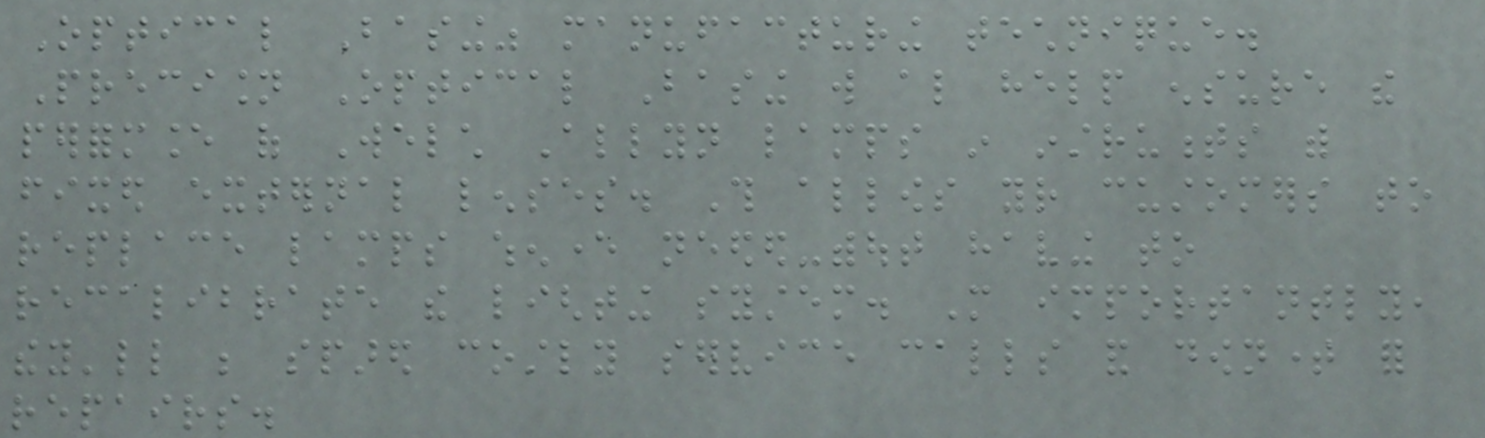Optical Basing" manufacturing technique.
Precision Optical Basing will also help ensure the
performance of Welch Allyn lamps in instruments with
fixed external lenses. This allows your customers to
replace lamps whenever needed-without having to
recalibrate the lighting system. More importantly,
they'll be spared costly service calls and downtime for
repairs.
